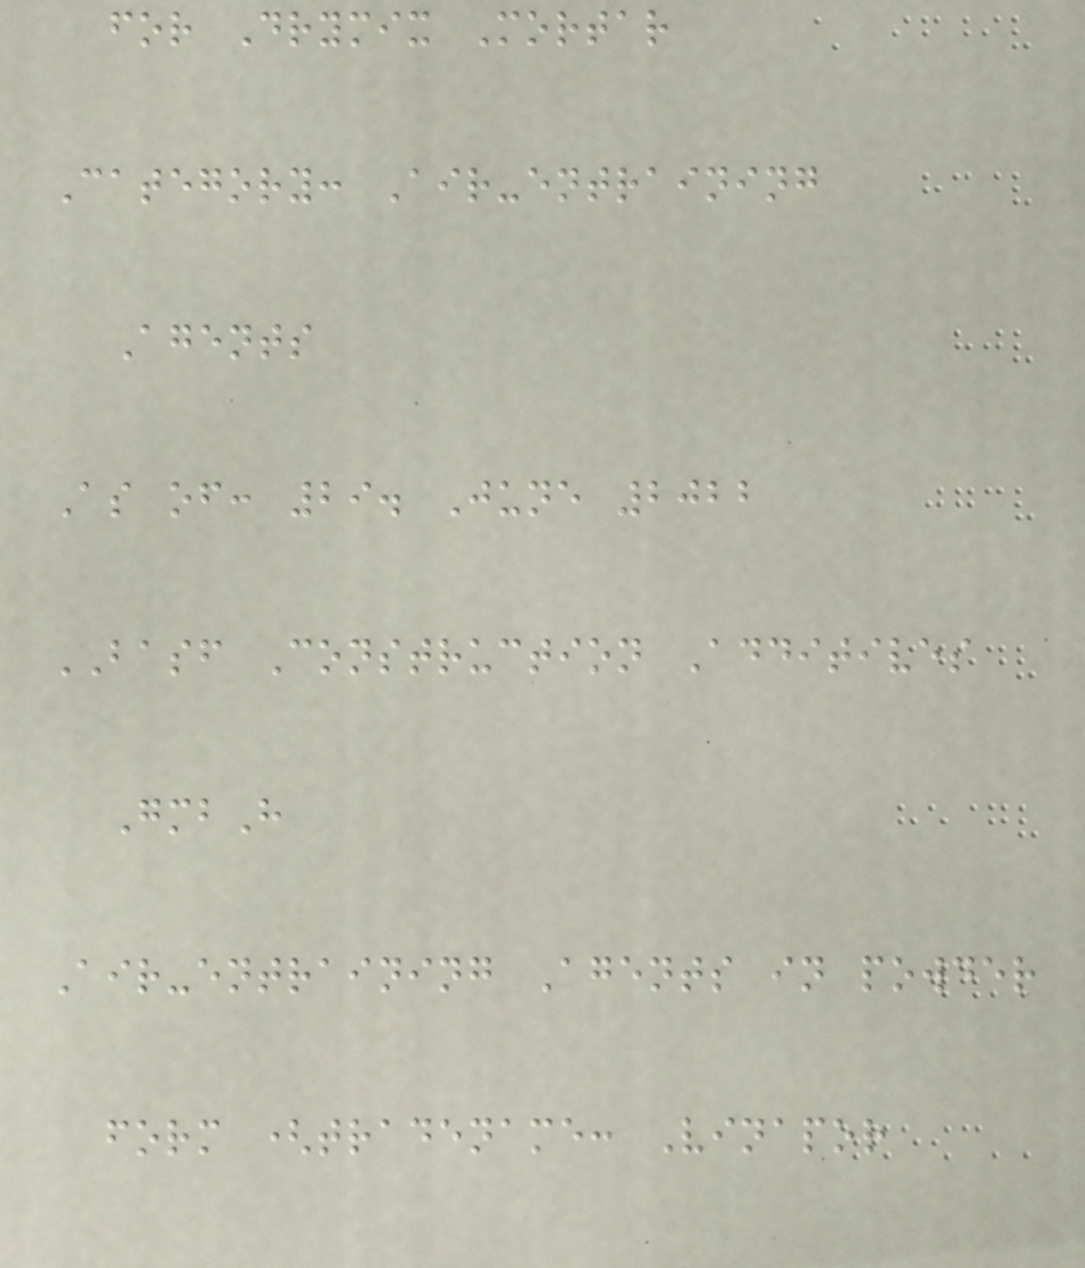for Drymix Mortar
Category: Air-entraining
Agents
As of: 29. June 2022
BASF Construction Additives
GmbH
Air-entraining Agents in powder
form (tradename: Vinapor
